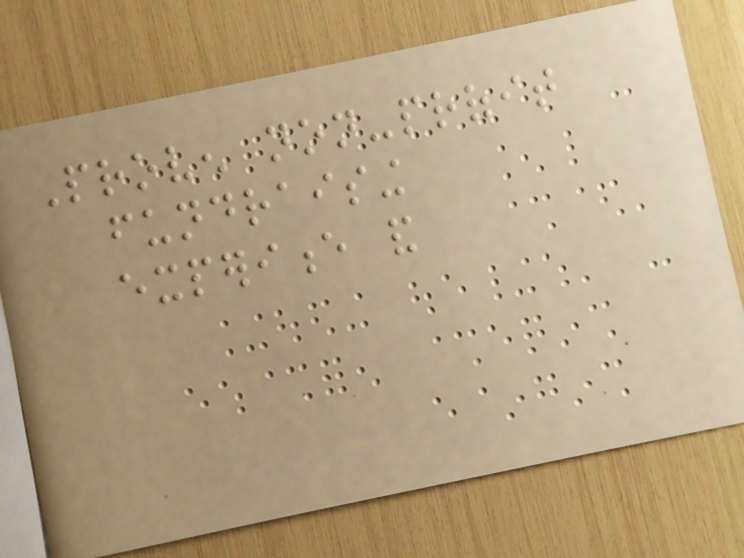Proven non-profit
fundraising
experience and
